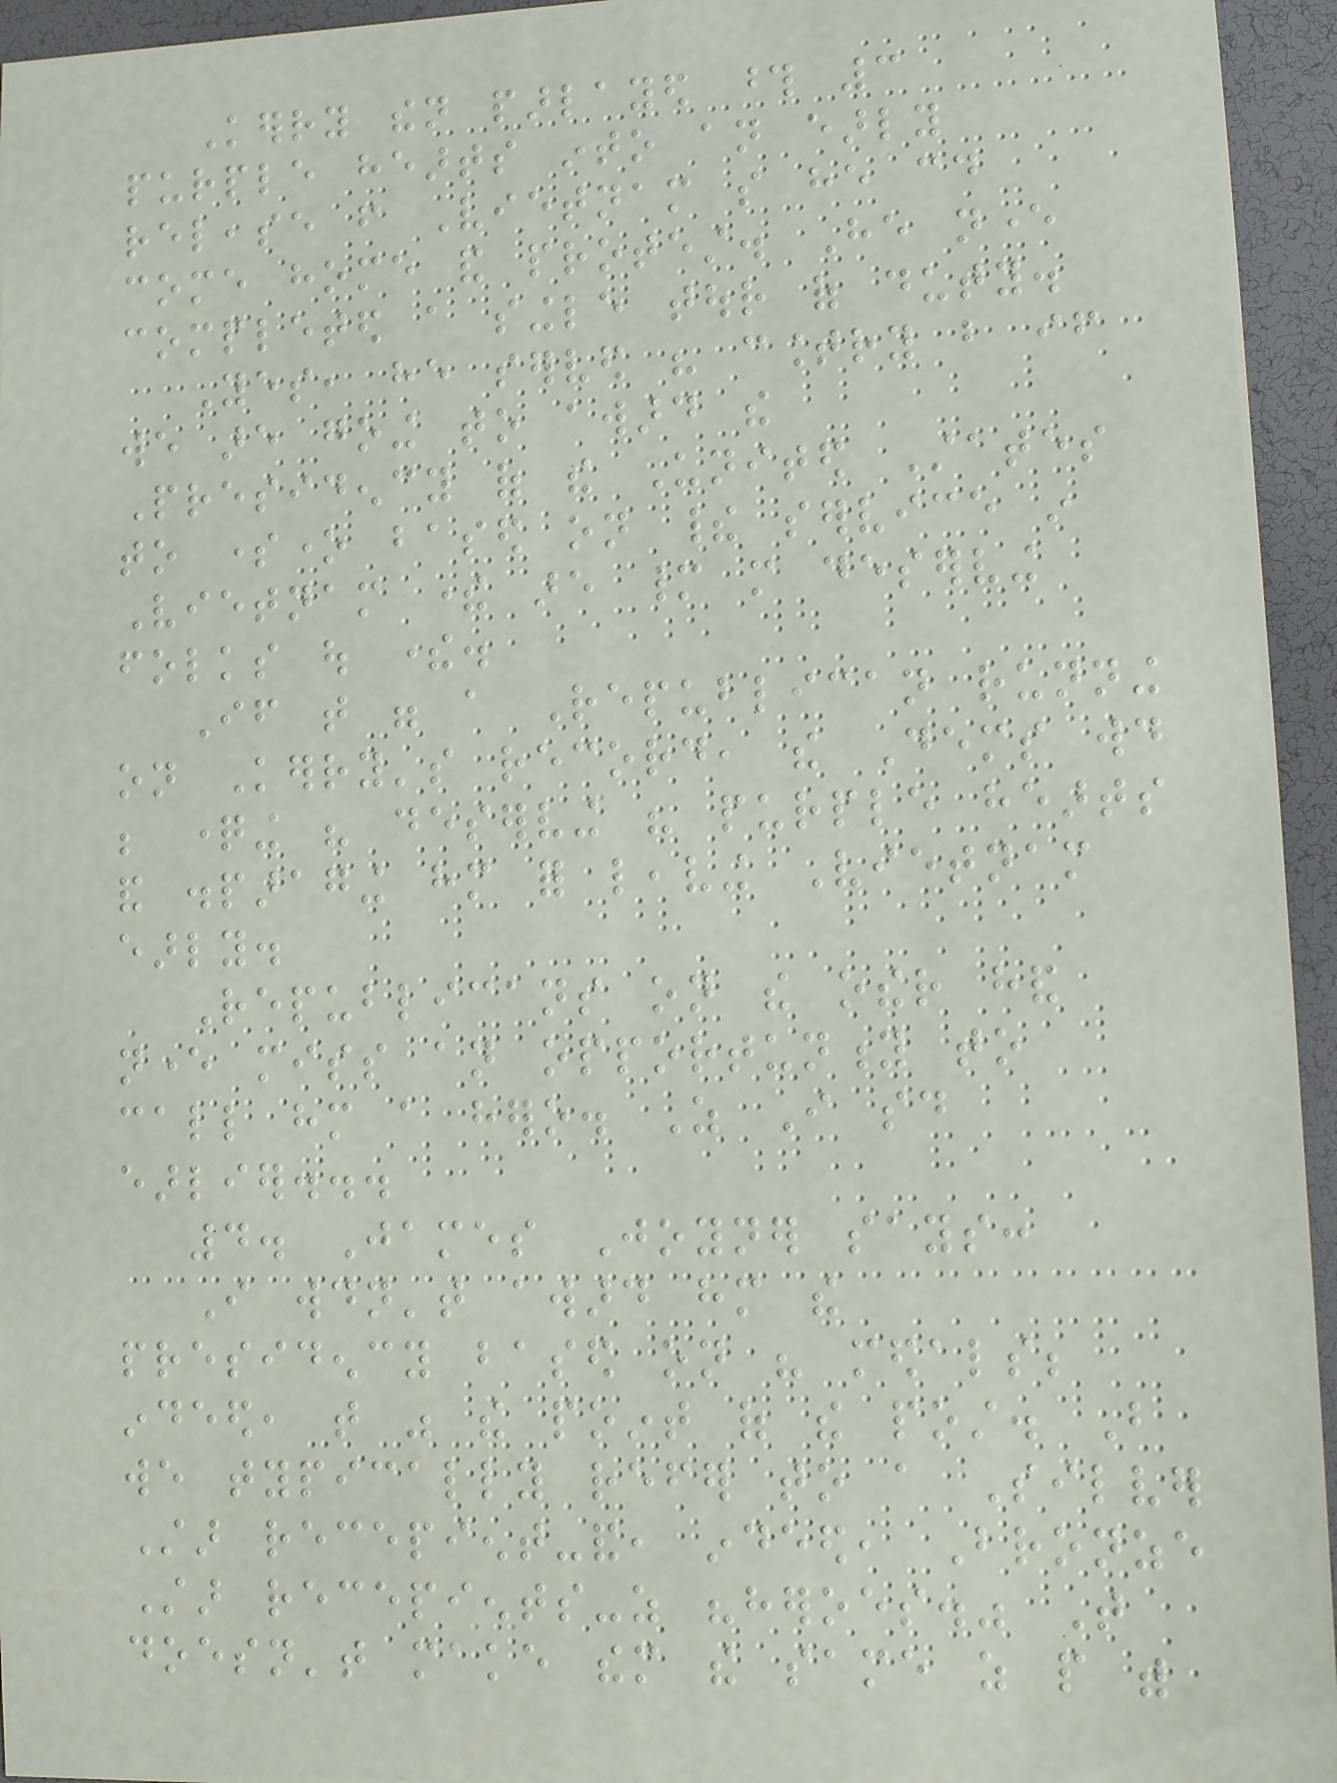Kerry then parlayed those 3
purple hearts into an early
release from Vietnam so he could
come home and protest. He never
completed a single tour of duty.
Yes, he served his country but if
we are going to award the
Presidency of the United States
to someone based on their service in
Vietnam there are many more deserving
folks out there.
If that were a Republican running
on Kerry's record, the Dems would
be questioning his deserving his purple hearts
and disparaging him for leaving Vietnam
early.
Republicans on the other hand
never miss an opportunity to
call him a hero. As I said
earlier...
4. James Joyner says:
I wouldn't award him the
presidency based on his medals;
indeed, that was the point of the post. But
we typically refer to a Silver
Star recepient-and, indeed, Bronze
Star recepients-as "heroes." That
doesn't make them the same as people with
